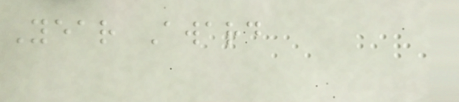Year Award
